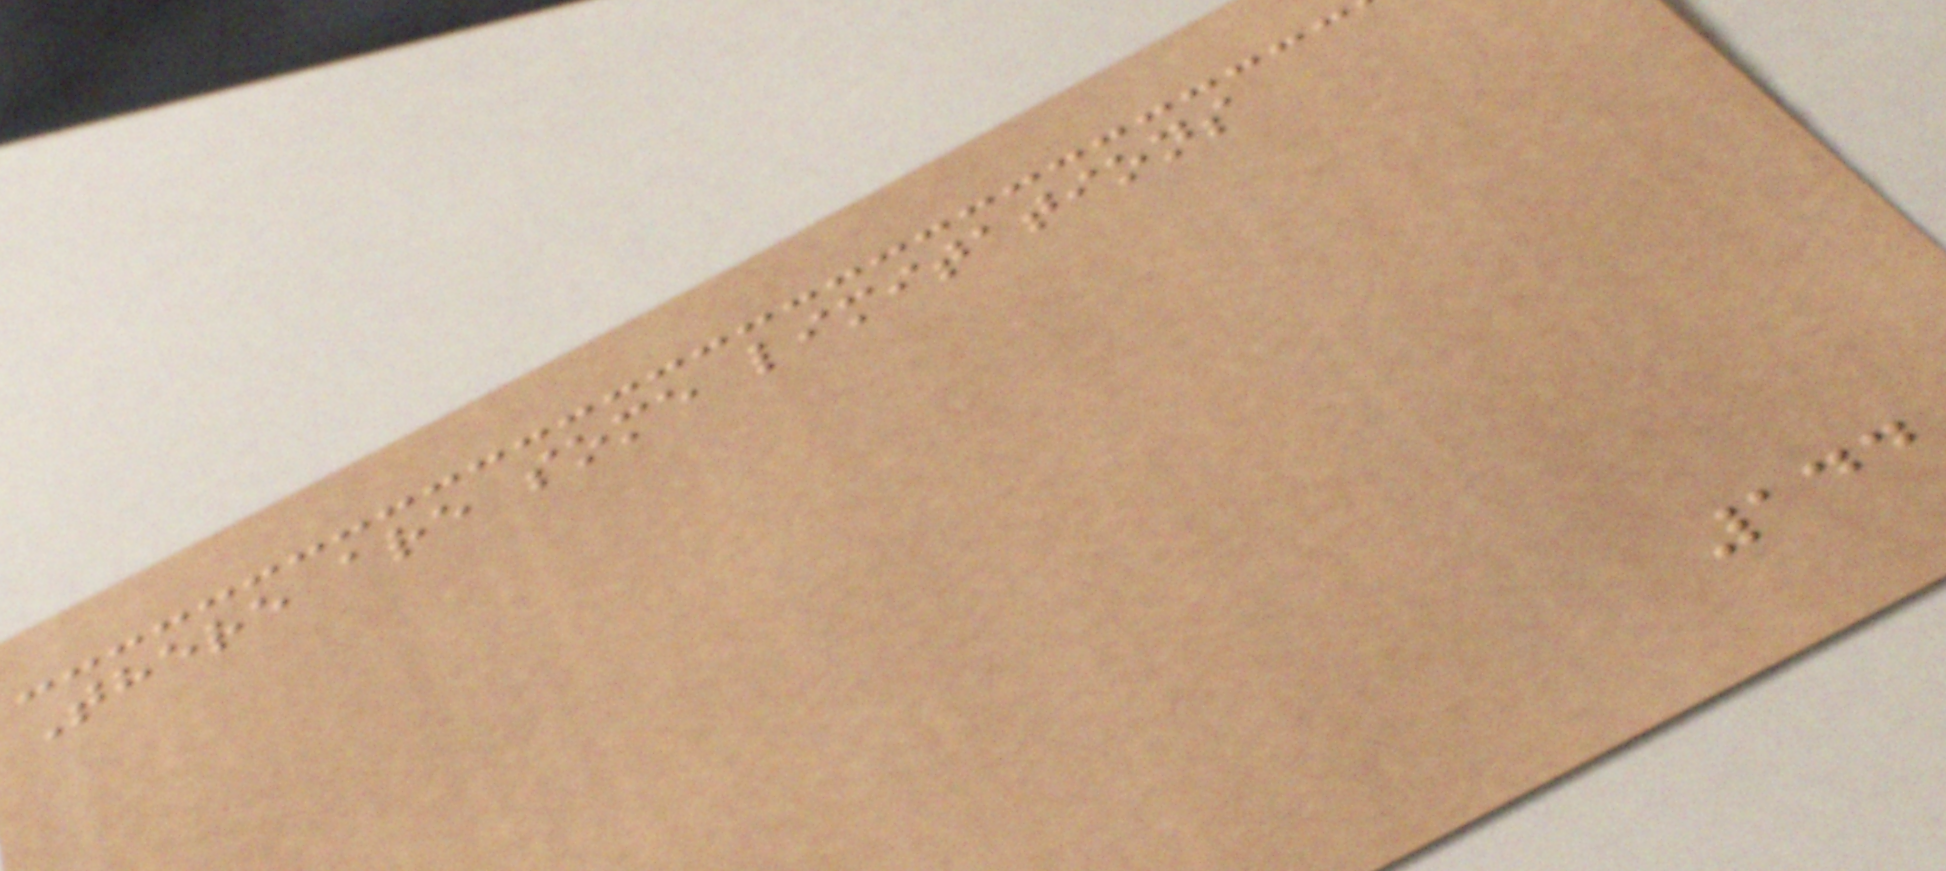There are some limitations
144
